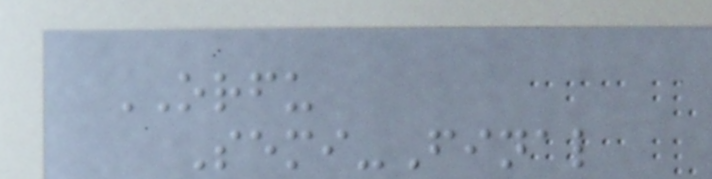ORFU
Semi-Final
